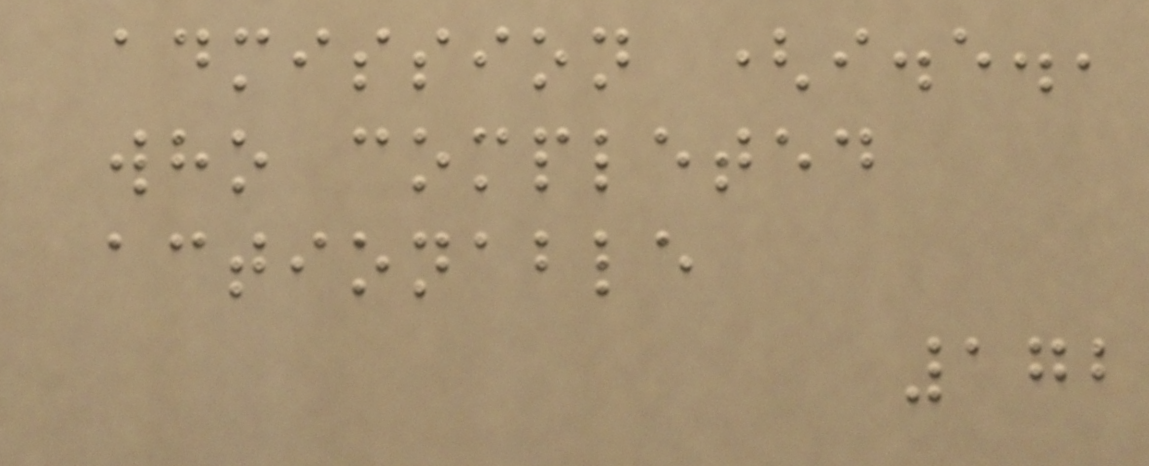admission (i.e.,
who completed
actionable
172
